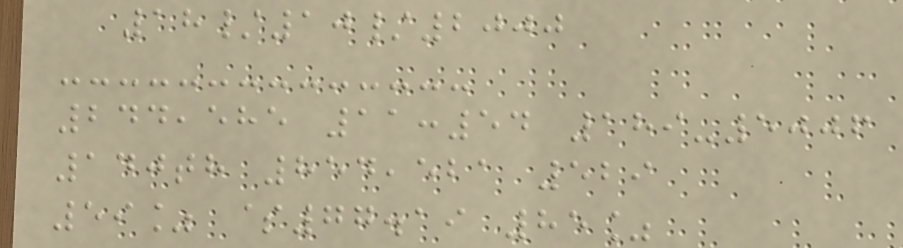18/10/2000
244,585 11:54 189-5006
140th 854,521 529
59% $77.19 85%
